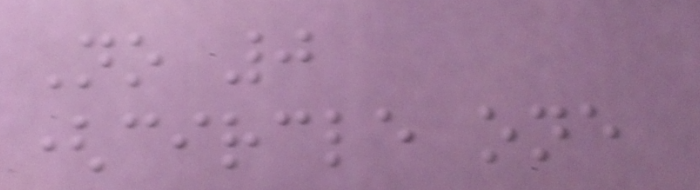No 0
(circle one
